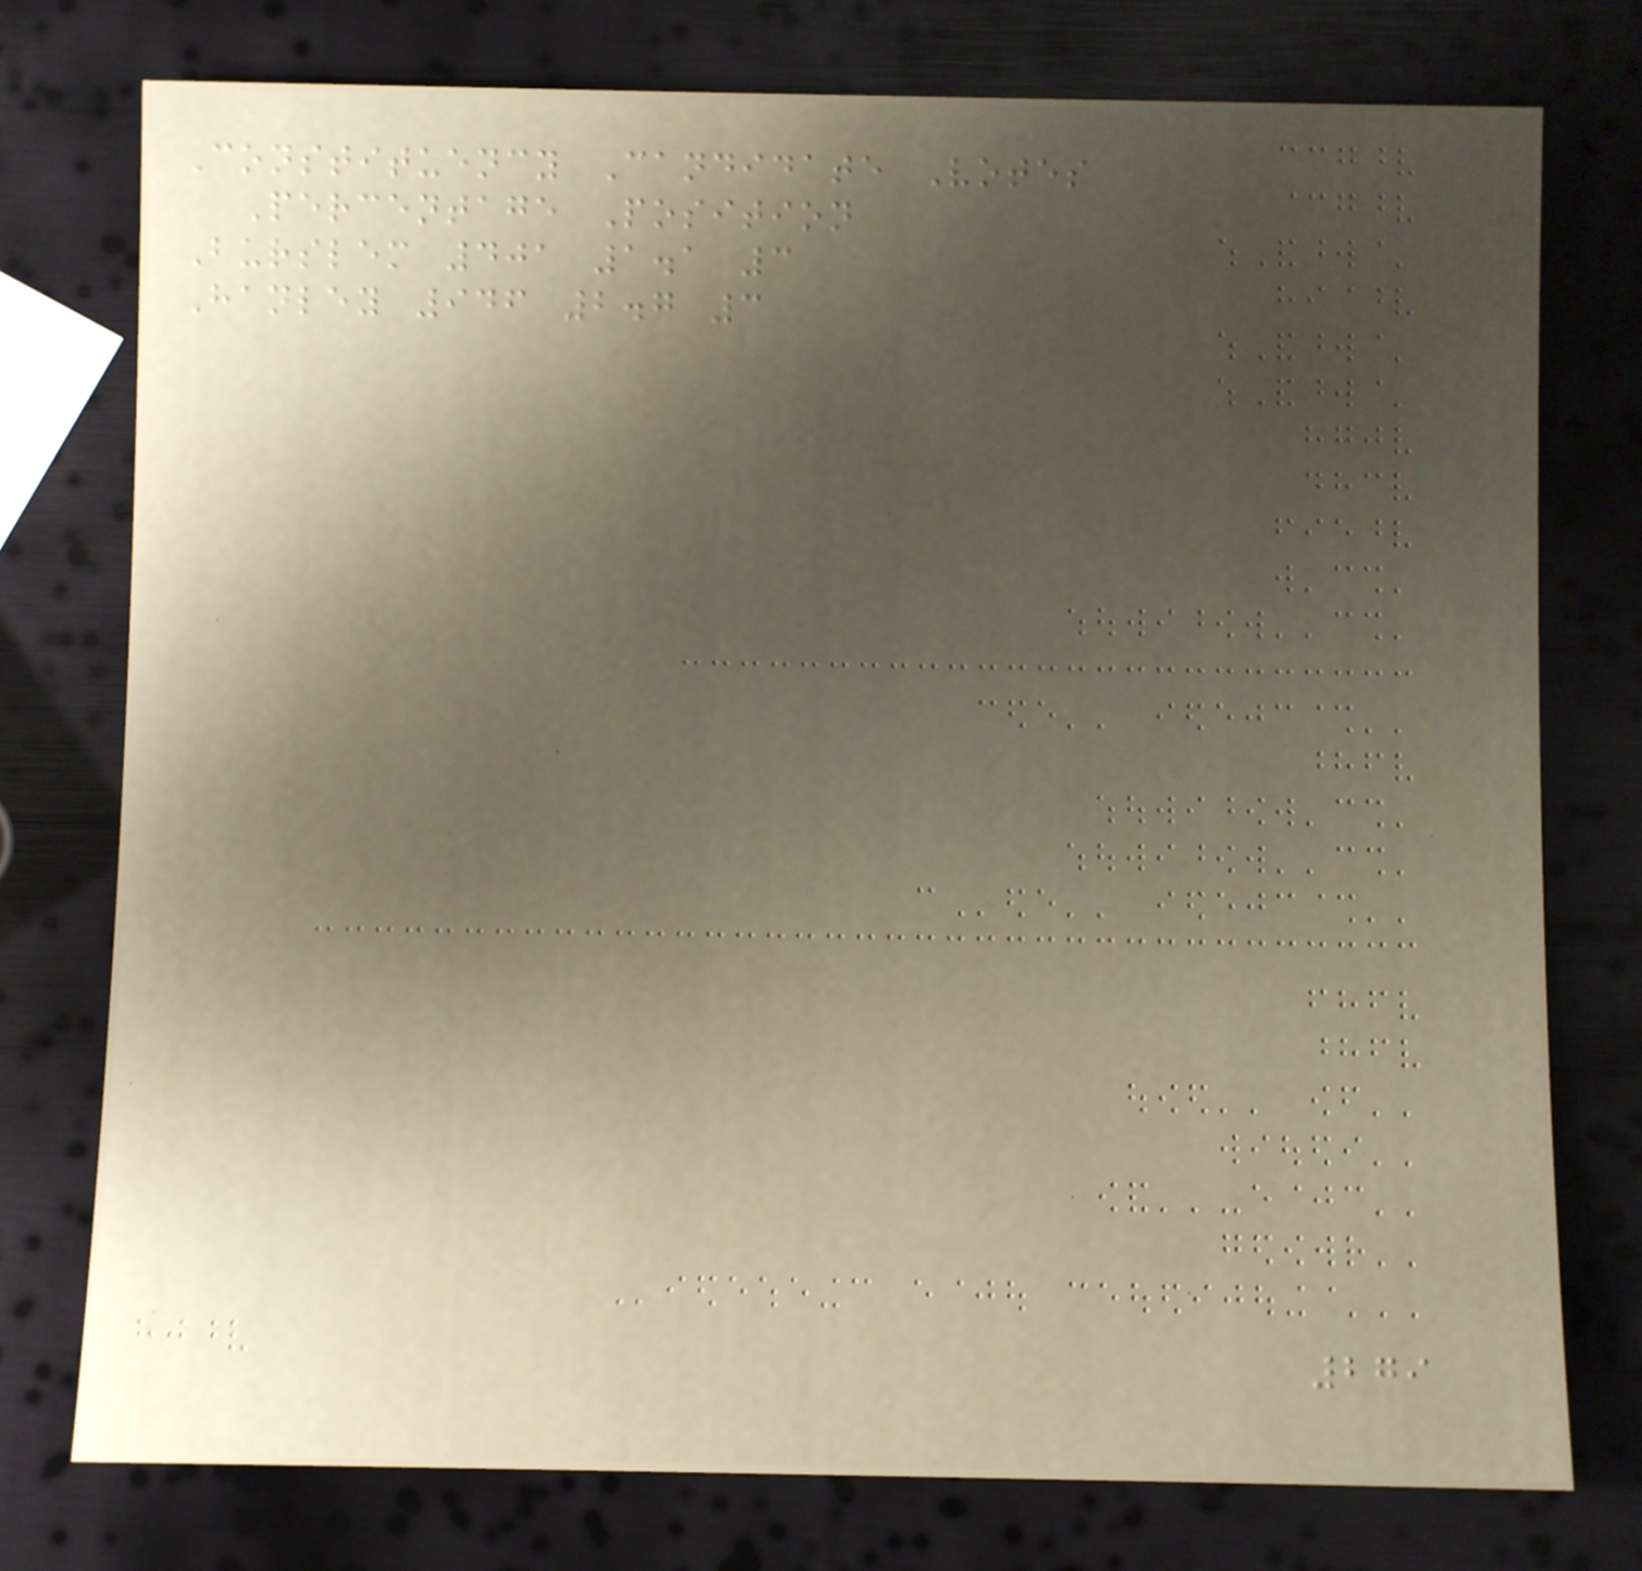Constituency Candidate Votes
Percentage Position
Burslem 401 1.1 3
Hanley 946 2.7 3
279
